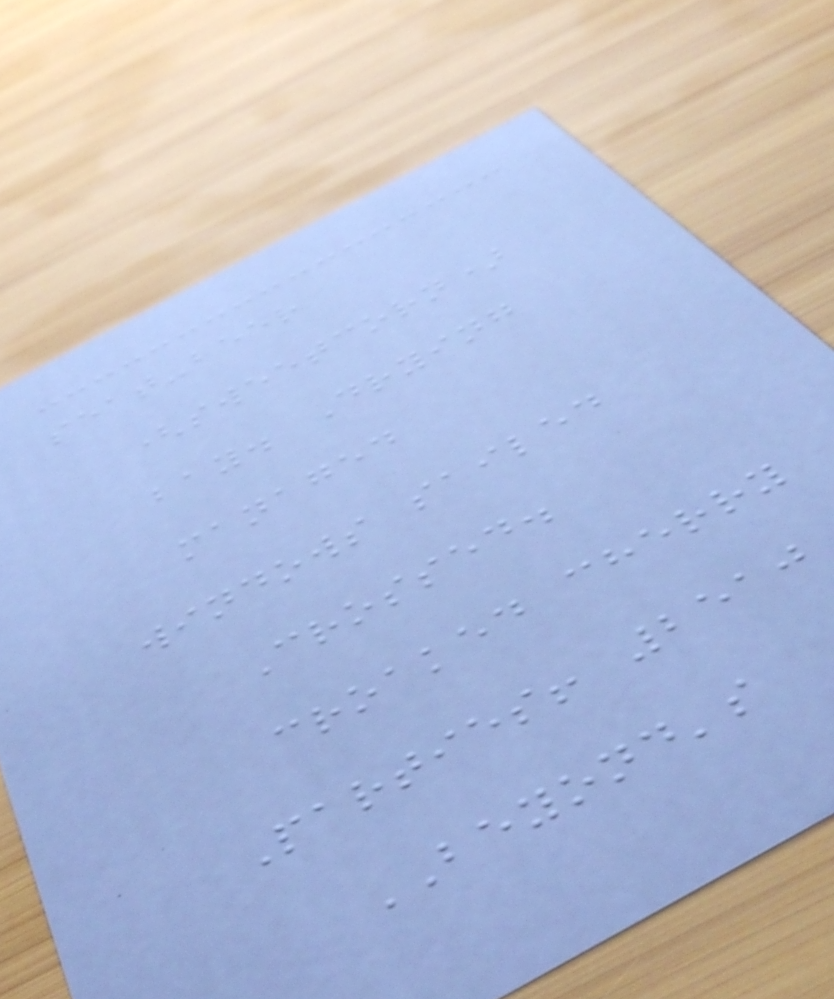seat-beer
(sweetcorn)
bay. Drying
managed
windows sailed
Crossed.
croaked cherry
Parties! 2510
BEYOND's
